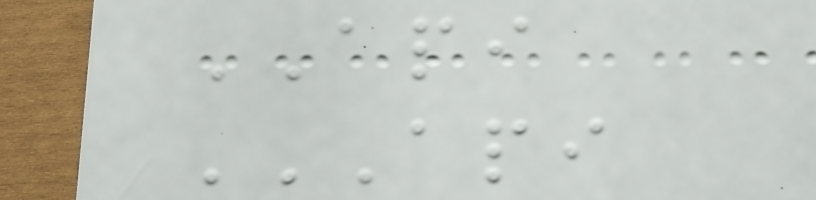API
API
